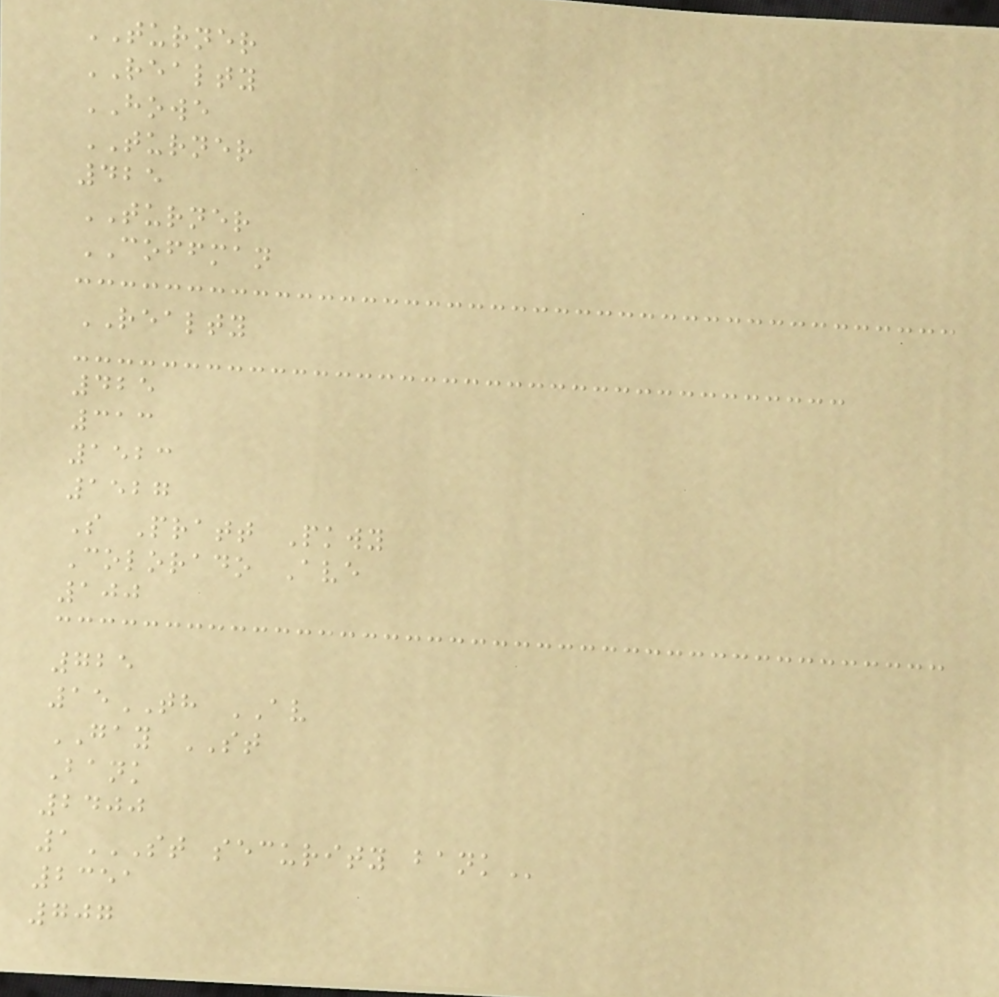TURNER
REALTY
HOWE
TURNER
425
TURNER
COFFMAN
REALTY
425
313
1523
1527
S Pratt Pkwy
Colorado Ave
100
725
15TH AV
GAY ST
Bank
2400
1ST SECURITY BANK
2351
707
